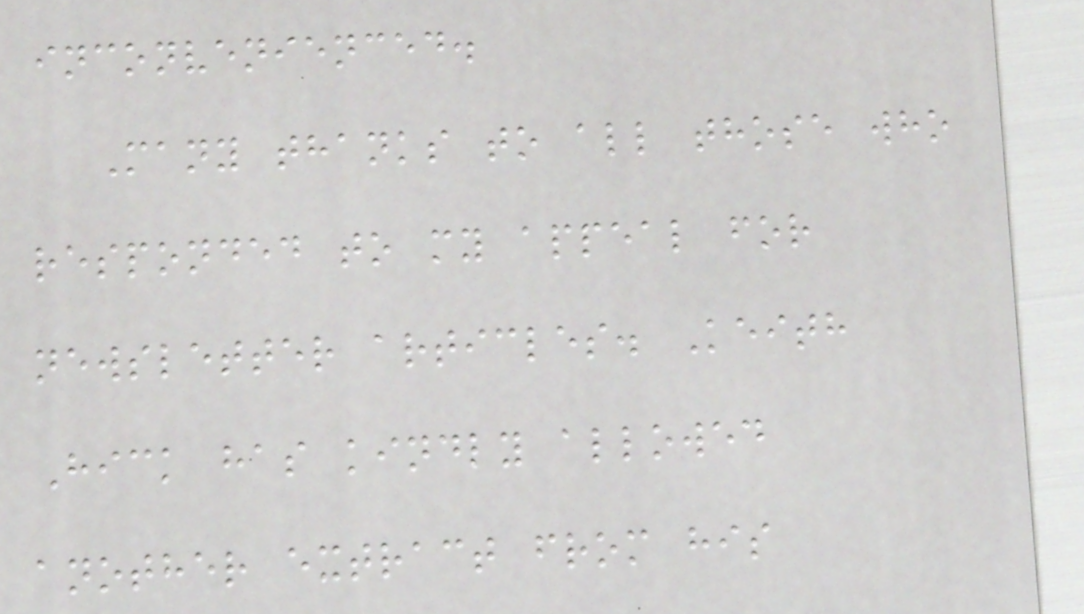inconvenienced.
Many thanks to all those who
responded to my appeal for
newsletter articles. Keith
Hick has kindly allowed
another extract from his
